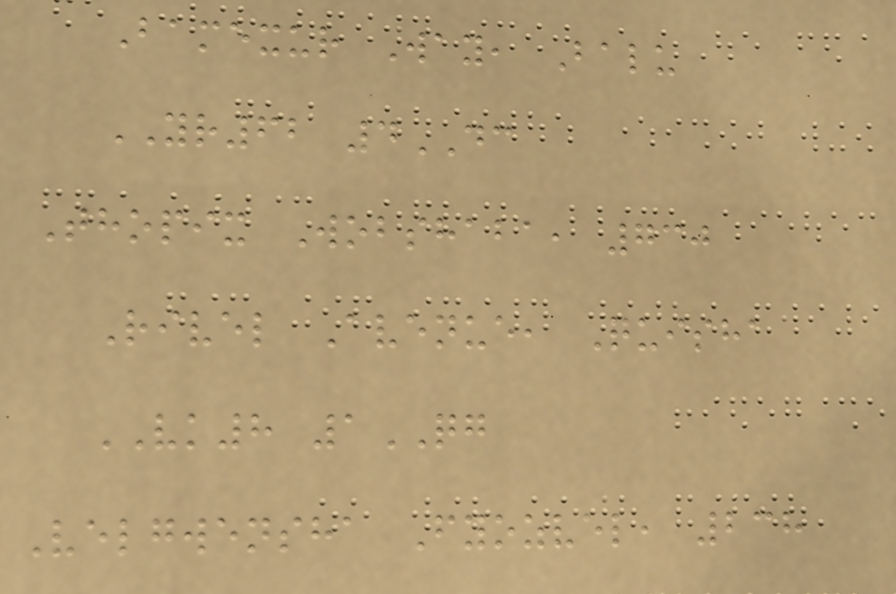Bamexur Way, Balu
YR62 4DC
Thopix Wobshaba, 730
Rivel Avenue, Quisha
VK8 1QG
Velgwensha Fyozvel, 238
